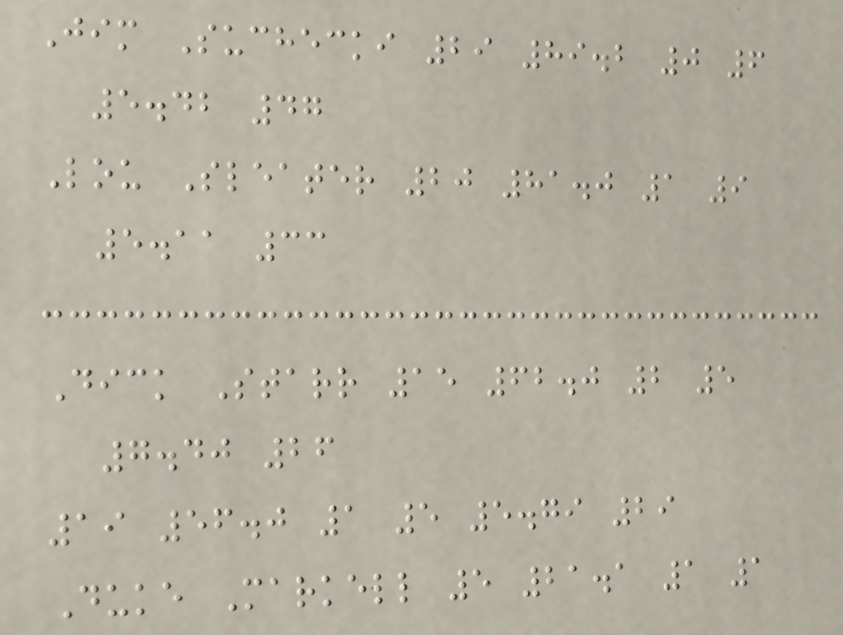Jim Suchecki 29 89.2 0 6
5.42 47
Lou Sleater 20 81.0 1 9
5.11 33
Dick Starr 15 62.0 2 5
7.40 26
19 56.0 1 5 5.79 29
Duke Markell 5 21.1 1 1
